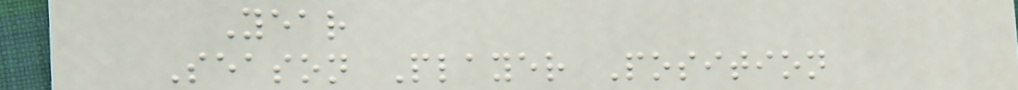Year
Season Player Position
